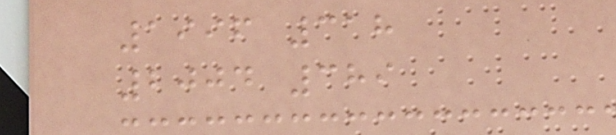1996 318
2004 389
